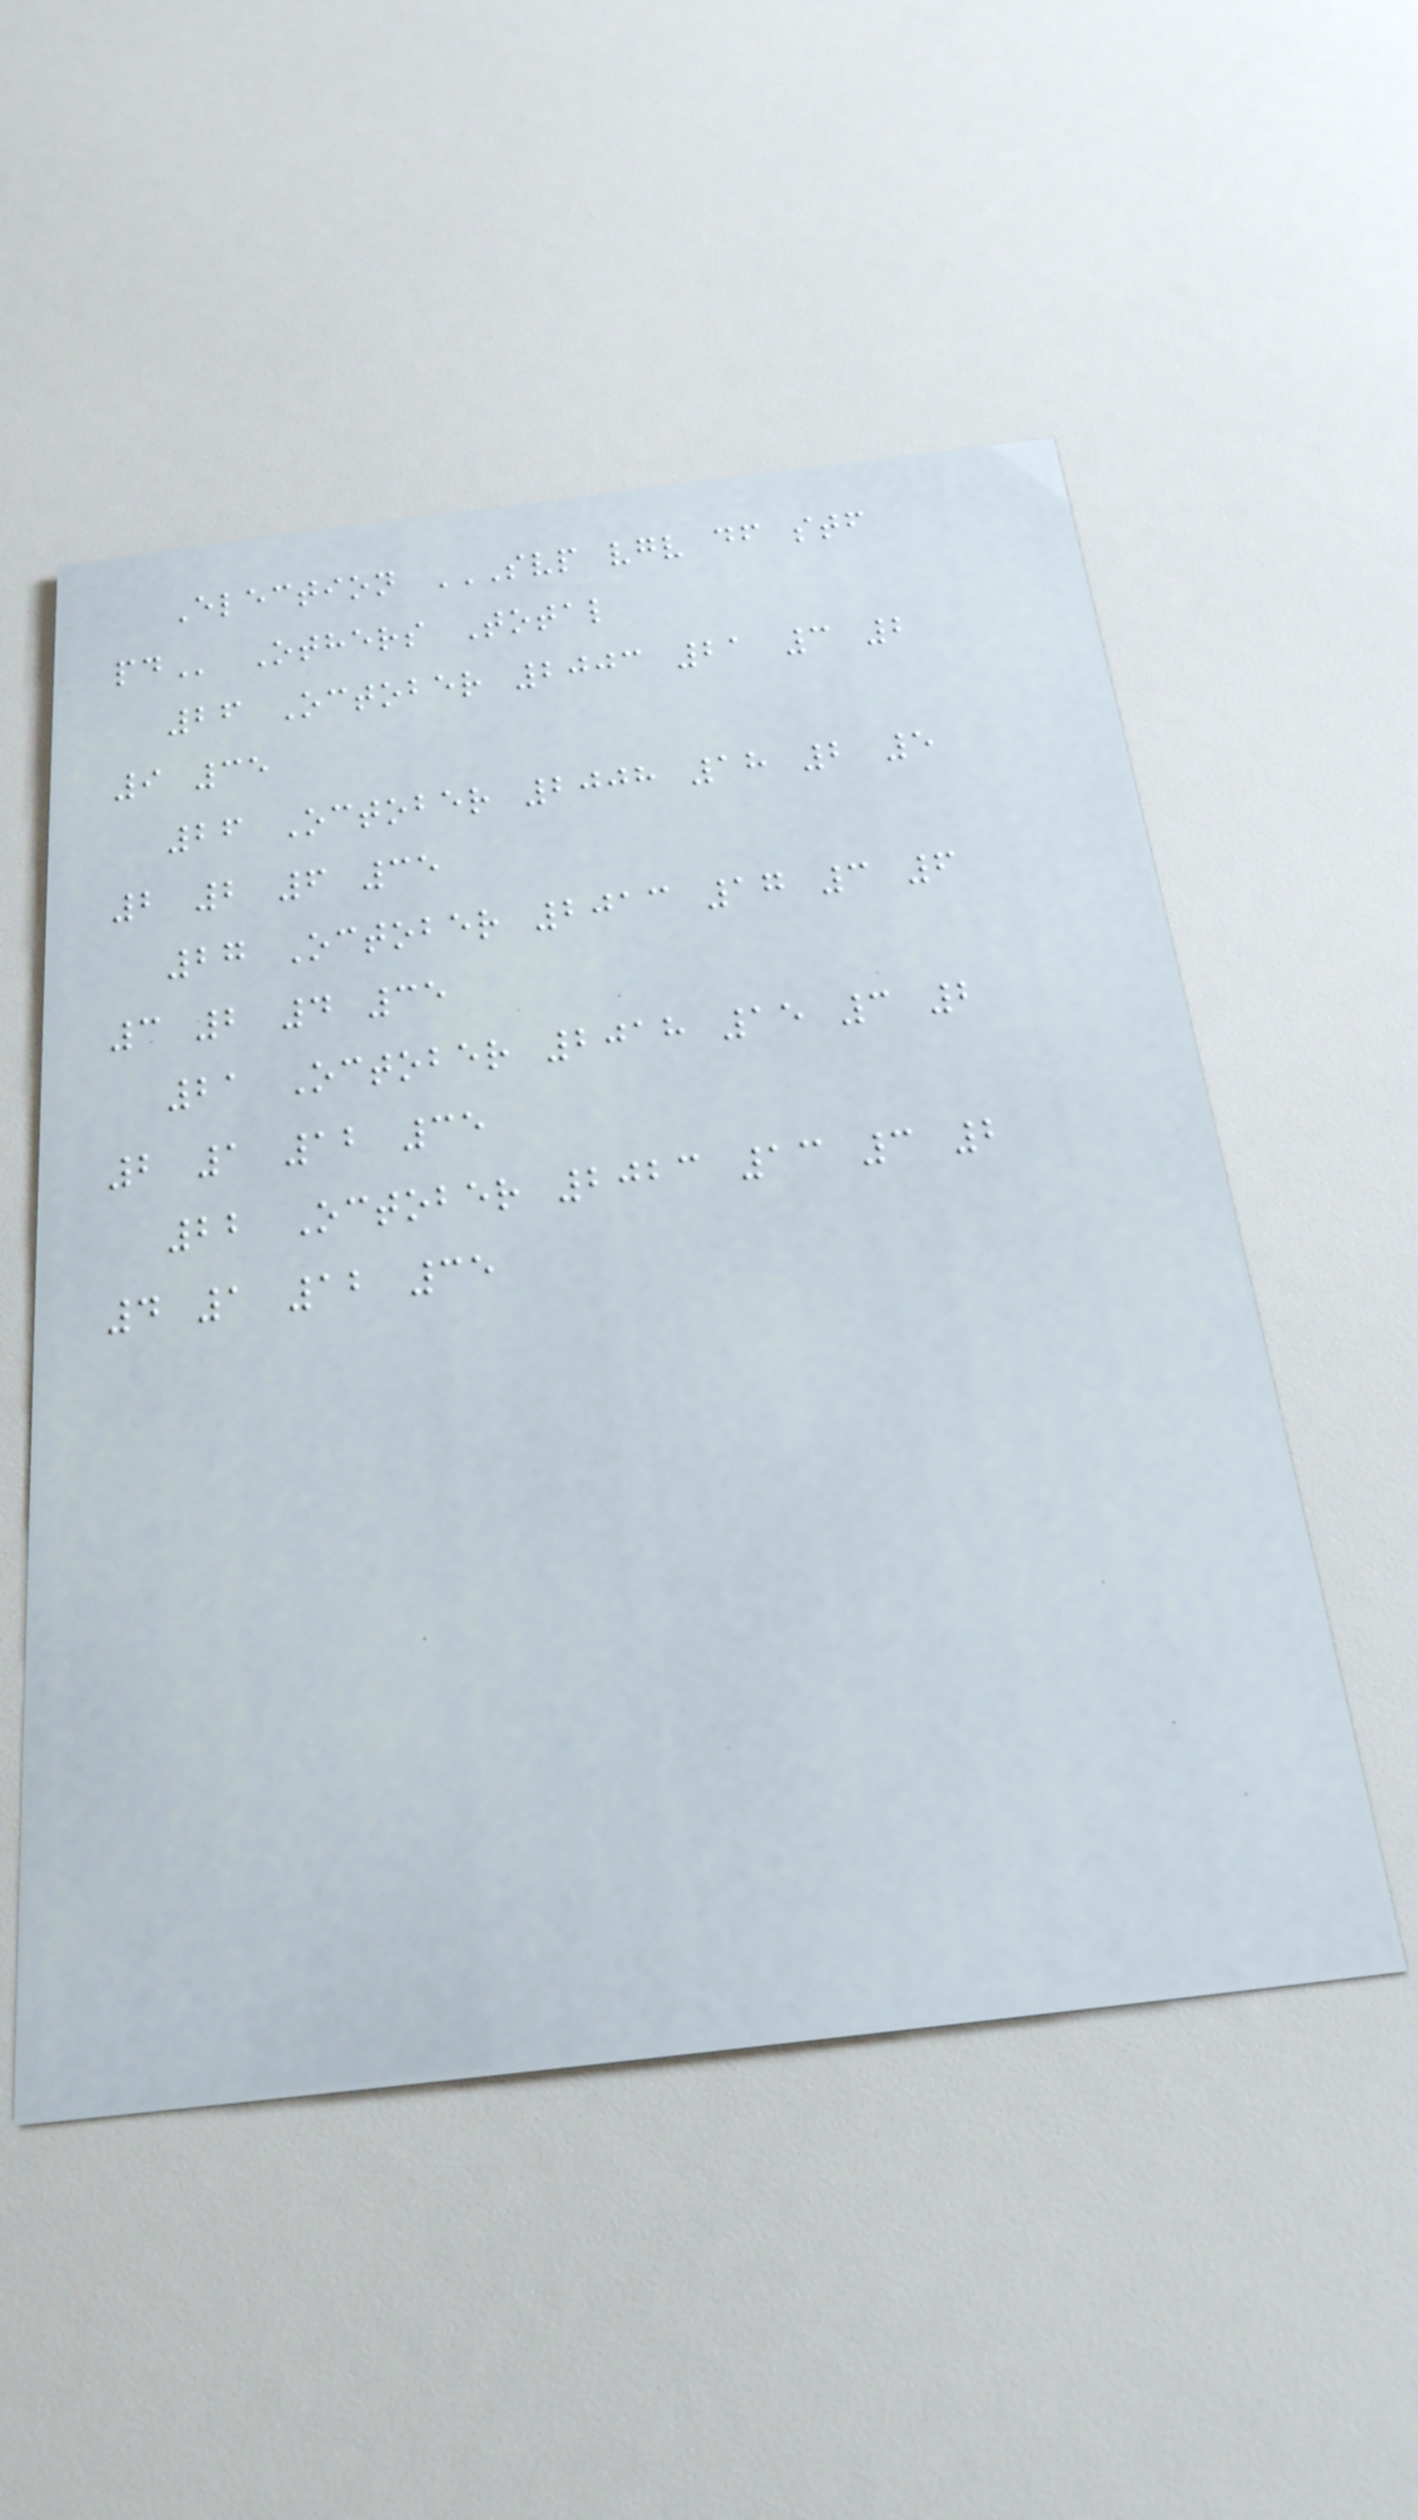Election SVP VGV DF STF
PD Others Total
26 October 2003 21 3 2
9 35
26 October 2008 18 2 5
2 2 6 35
27 October 2013 17 3 6
3 2 4 35
21 October 2018 15 3 2
2 1 12 35
22 October 2023 13 3 2
4 1 12 35
